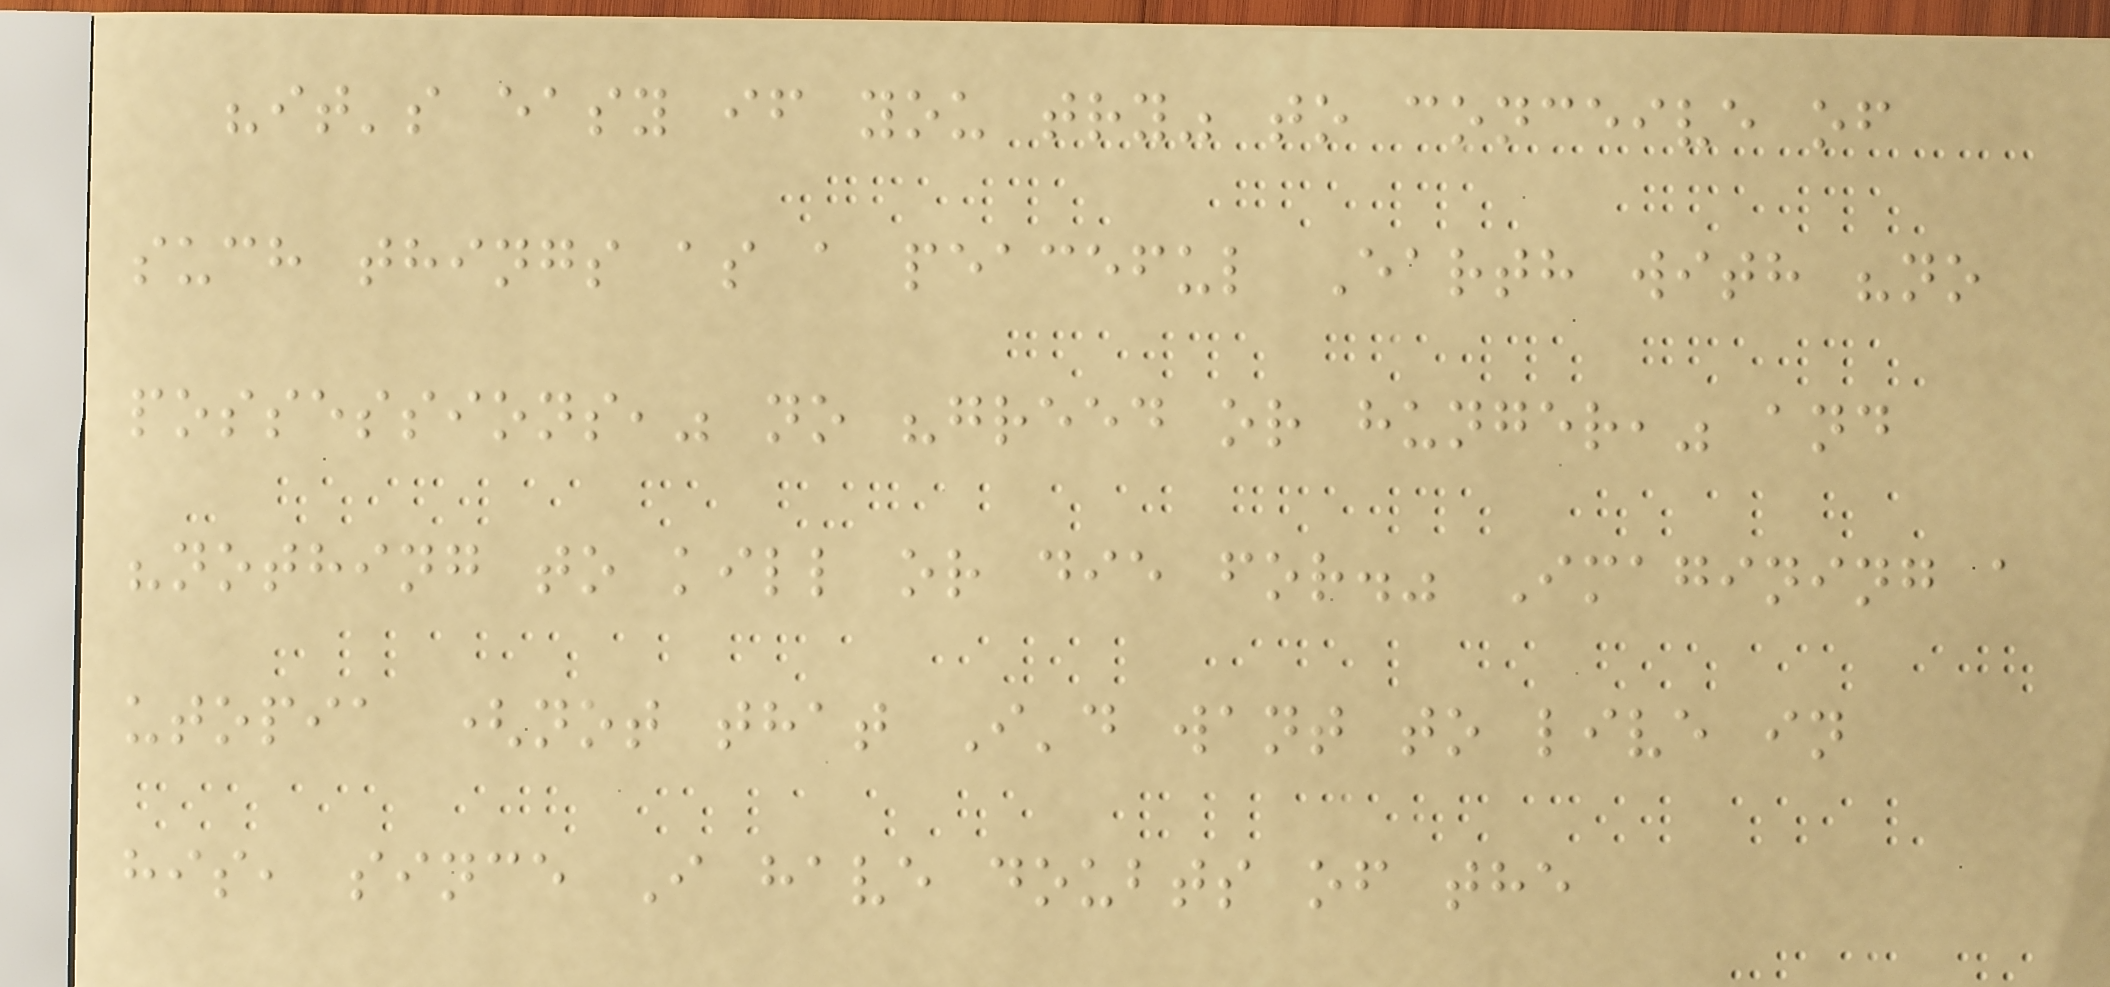"it's easy if you try" to conceive of
such things as a peaceful Earth with "no
possessions," no "greed or hunger," and
"nothing to kill or die for." Imagining a
utopia (not that I'd want to live in
his, since I have doubts of the
